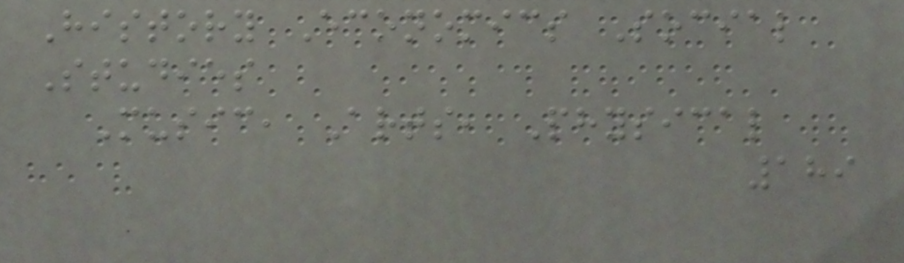History Economics Social
Studies
Music, Arts, Physical
189
